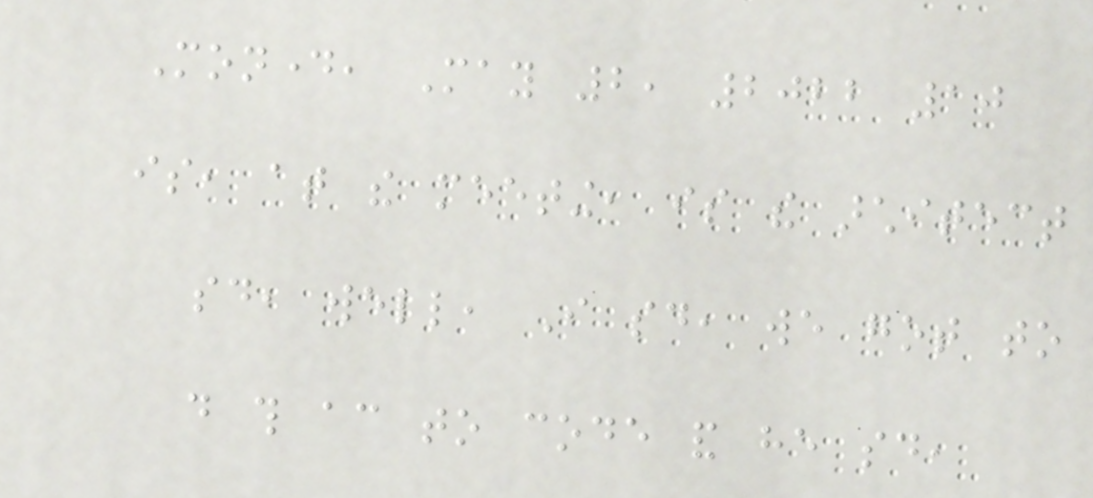Monday, May 2, 2022 10
is, at the meeting, is the architect
said, well, I said, we got to
do this according to code and he said,
